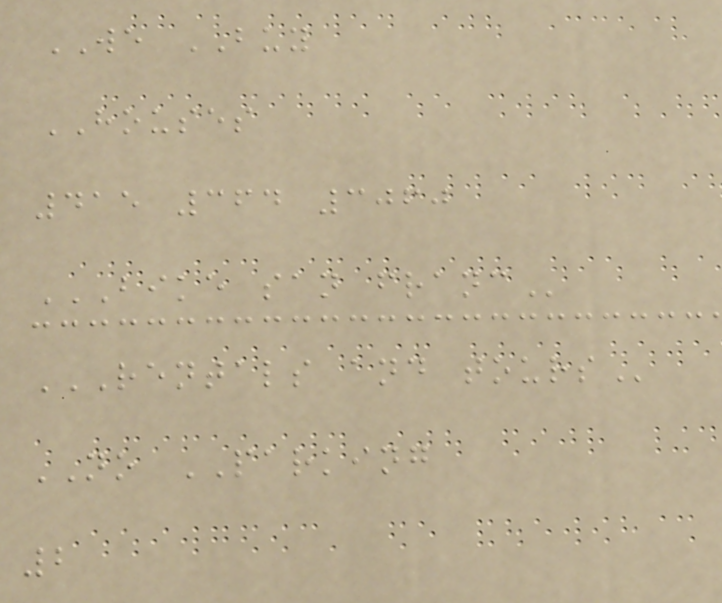WE BUY
HOUSES
415 364 3060
BIKE SAN FRANC
RENTALS AND TOURS
NO PARKING
2
